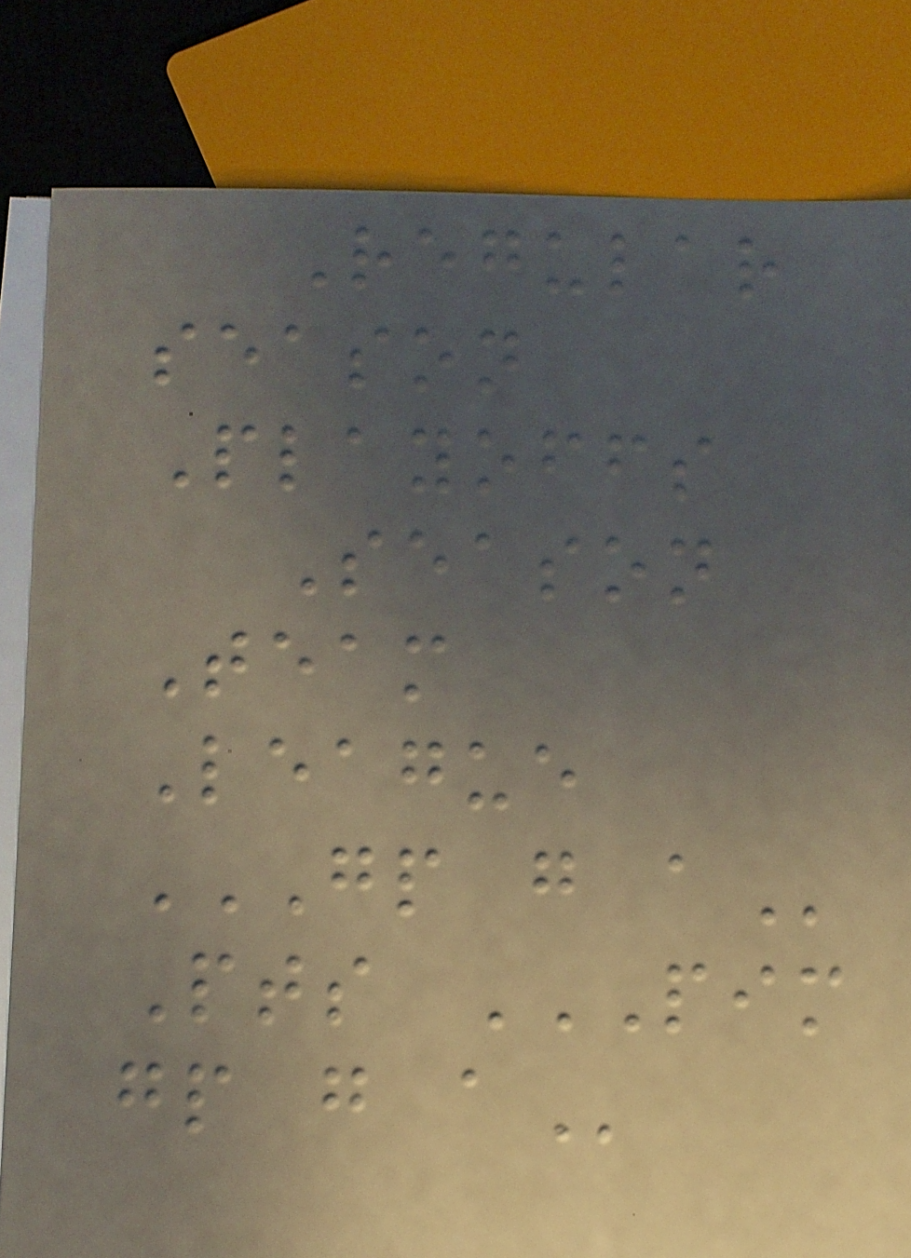Regular
season
Playoffs
Season
Team
League
GP G A
Pts PIM
GP G A
